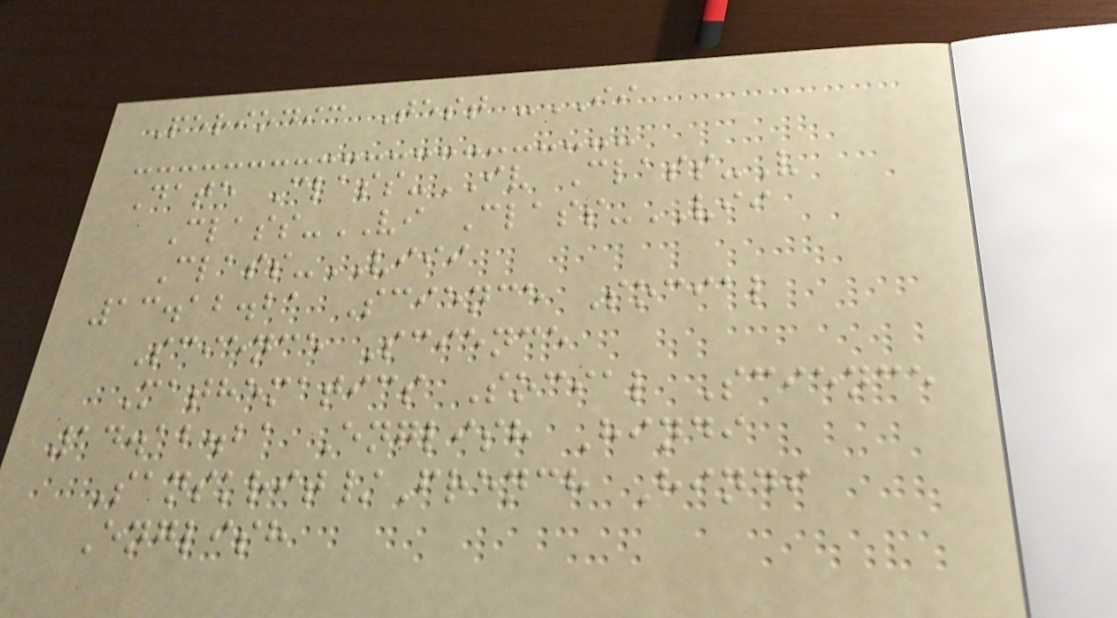Periodic Test -II
Date Class-IV Class-V
Class-VI Class-VII
Class-VIII
13.12.21 Science Social
Science Science
Mathematics Social Science
14.12.21 English Hindi
Sanskrit/French Hindi
English
